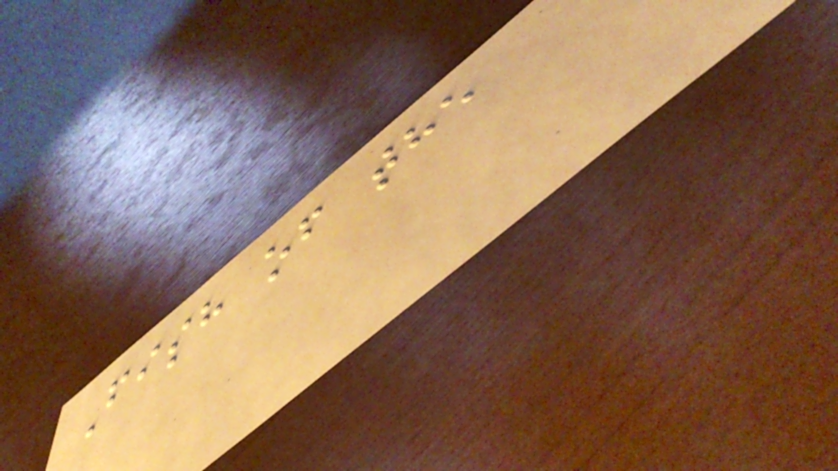Fish of the
